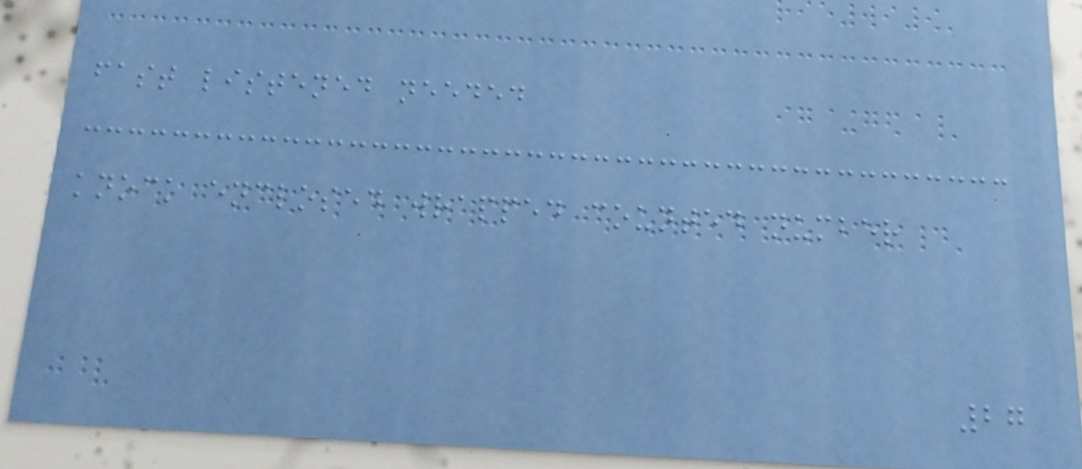fast listened needed
knock enclosed wrapped counted number
27
